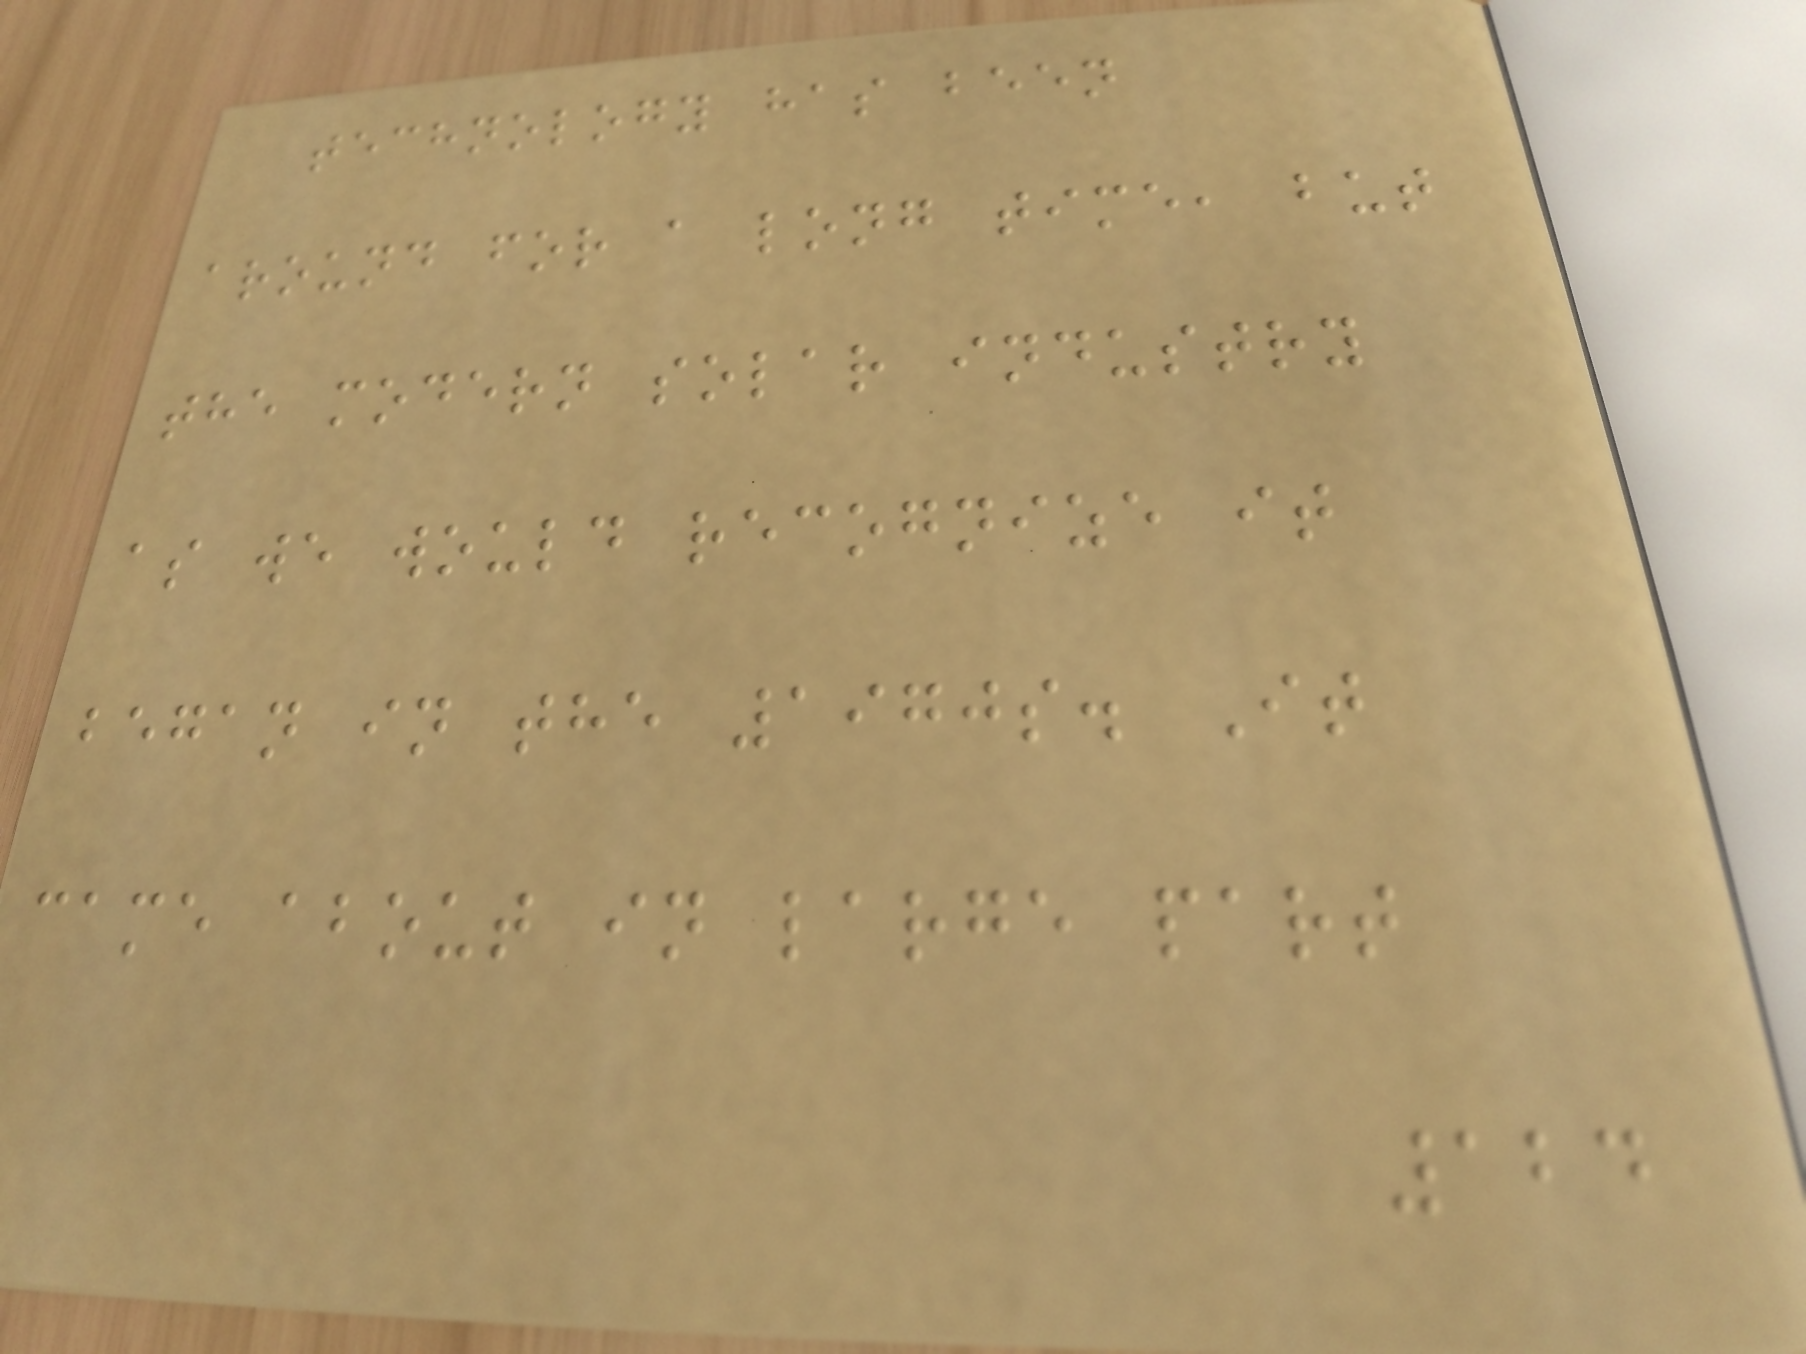technology has been
around for a long time, but
the modern solar industry
as we would recognize it
began in the 1970s. It
came about in large part
124
